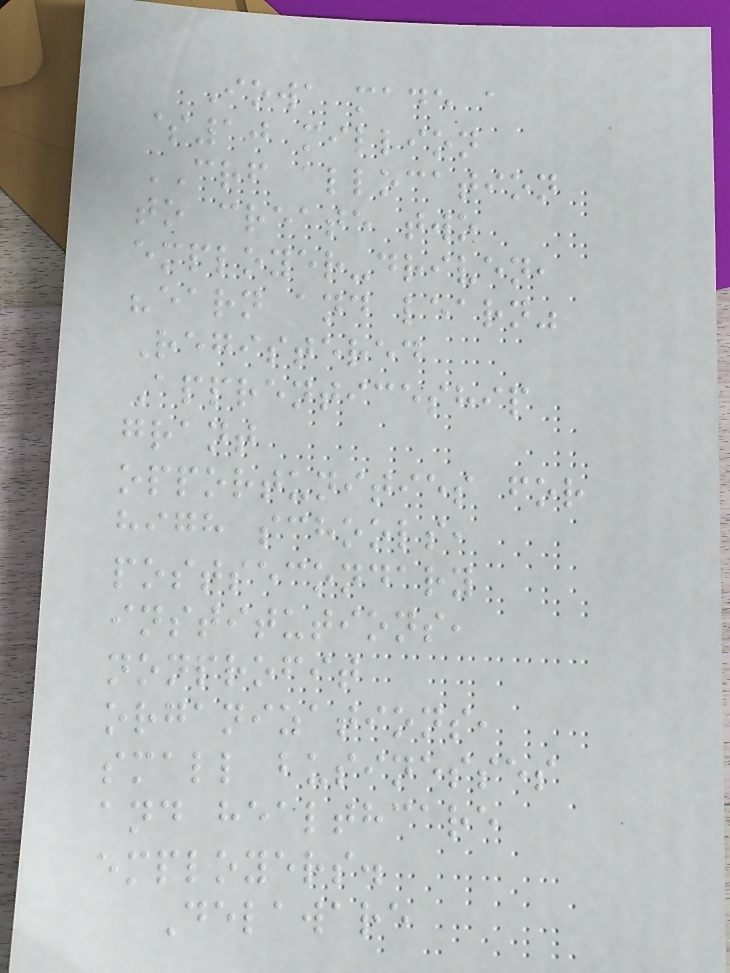Iowa made a
$10 million
CRF allocation
to create two
employer-driven,
"earn and learn"
Registered
Apprenticeship
grant
opportunities for
high schools,
postsecondary
institutions,
nonprofit
organizations,
small businesses
and healthcare
employers.
Delaware
